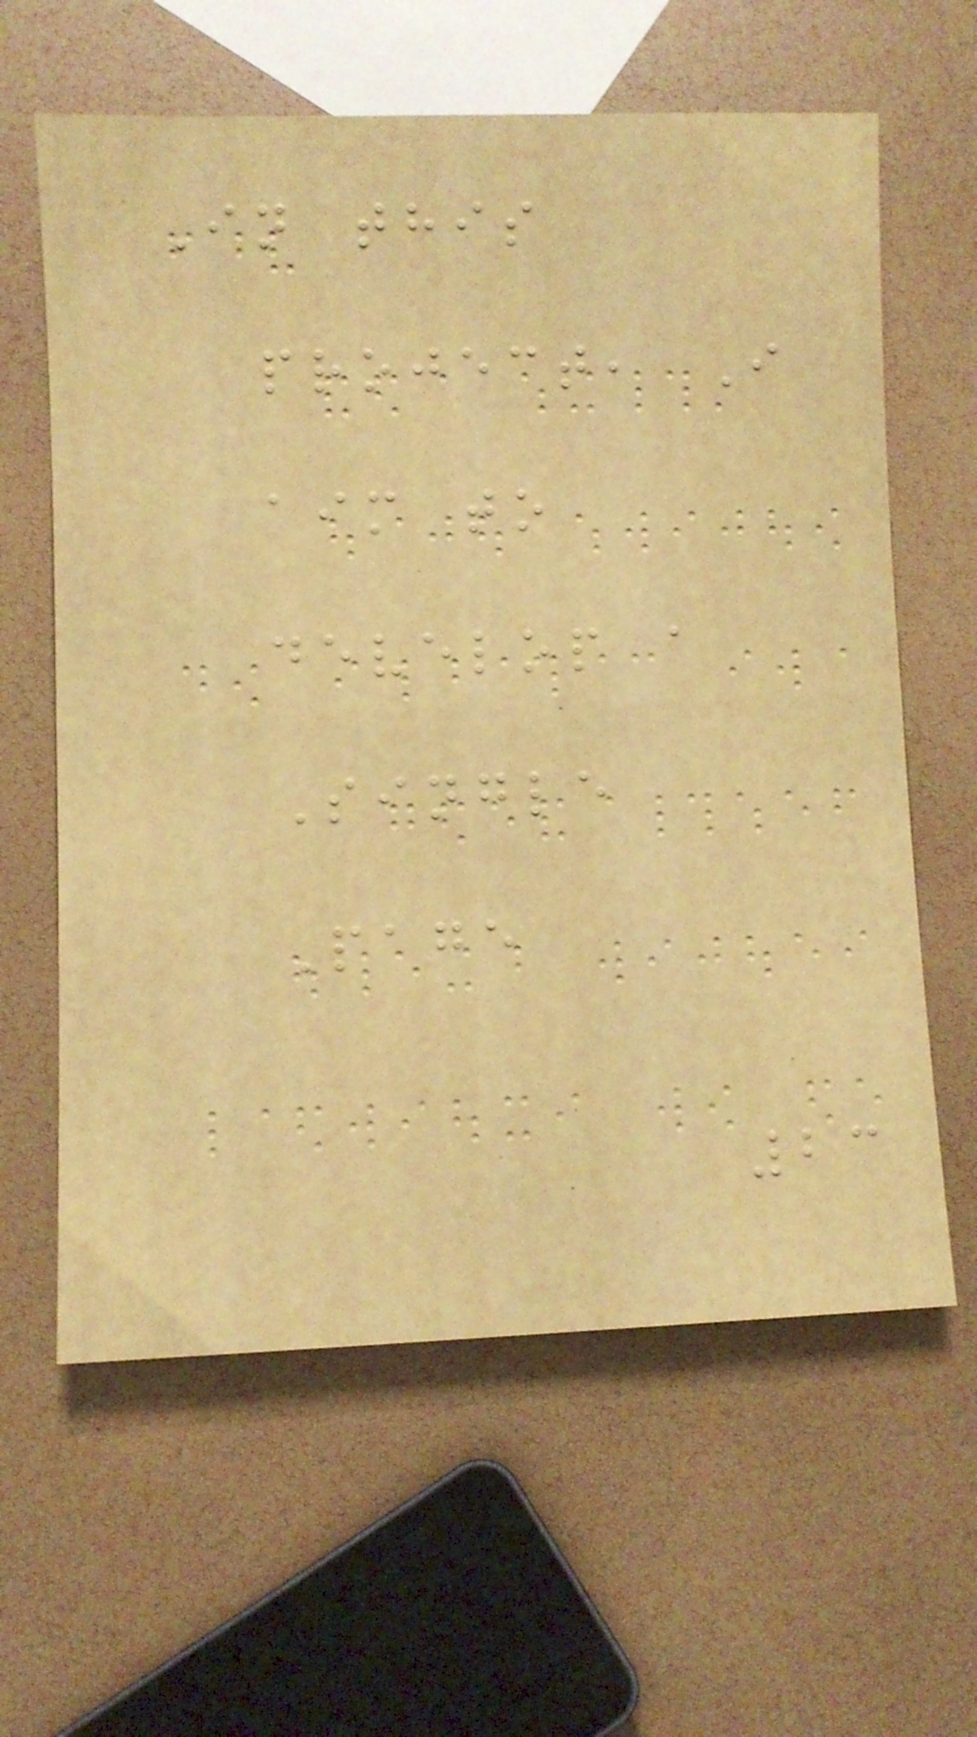In this
project, I
aim to
develop a
Single
Page
23
